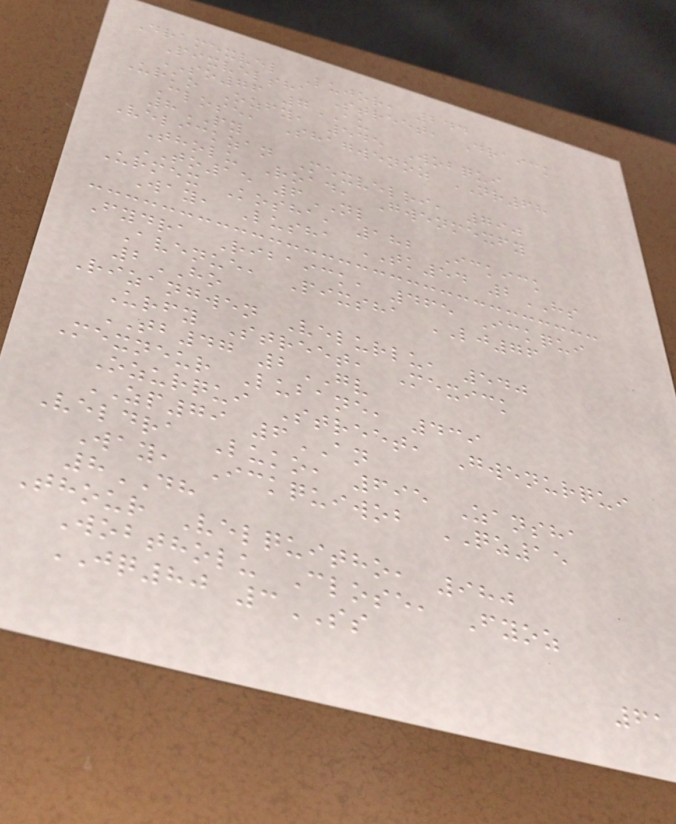Dramexvel Lujor, 244
Pixvelsha Street, Draick
SO76 7AU
Urko Ozfy, 545 Wobqui
Close, Shagwenoz NR68
8PY
Velickzan Mexvelri, 790
Tholu Road, Gwenmexfy
TO15 6NL
Urmex Kosha, 182 Ickick
Way, Lusha TK54 2HS
Fydra Ribaick, 465 Ickqui
Avenue, Pixsha LJ76
2HO
Rizangwen Velurlu, 540
Urfy Street, Mexick
TB47 2GV
Mexneur Lubane, 439
Ozurqui Street, Gwenurqui
ZP79 6AN
Veldra Luko, 695 Zansha
Way, Ickquiwob QZ15
8DH
Thour Velquitho, 980
Wobtholu Close, Fyoz
JQ80 3SS
61
